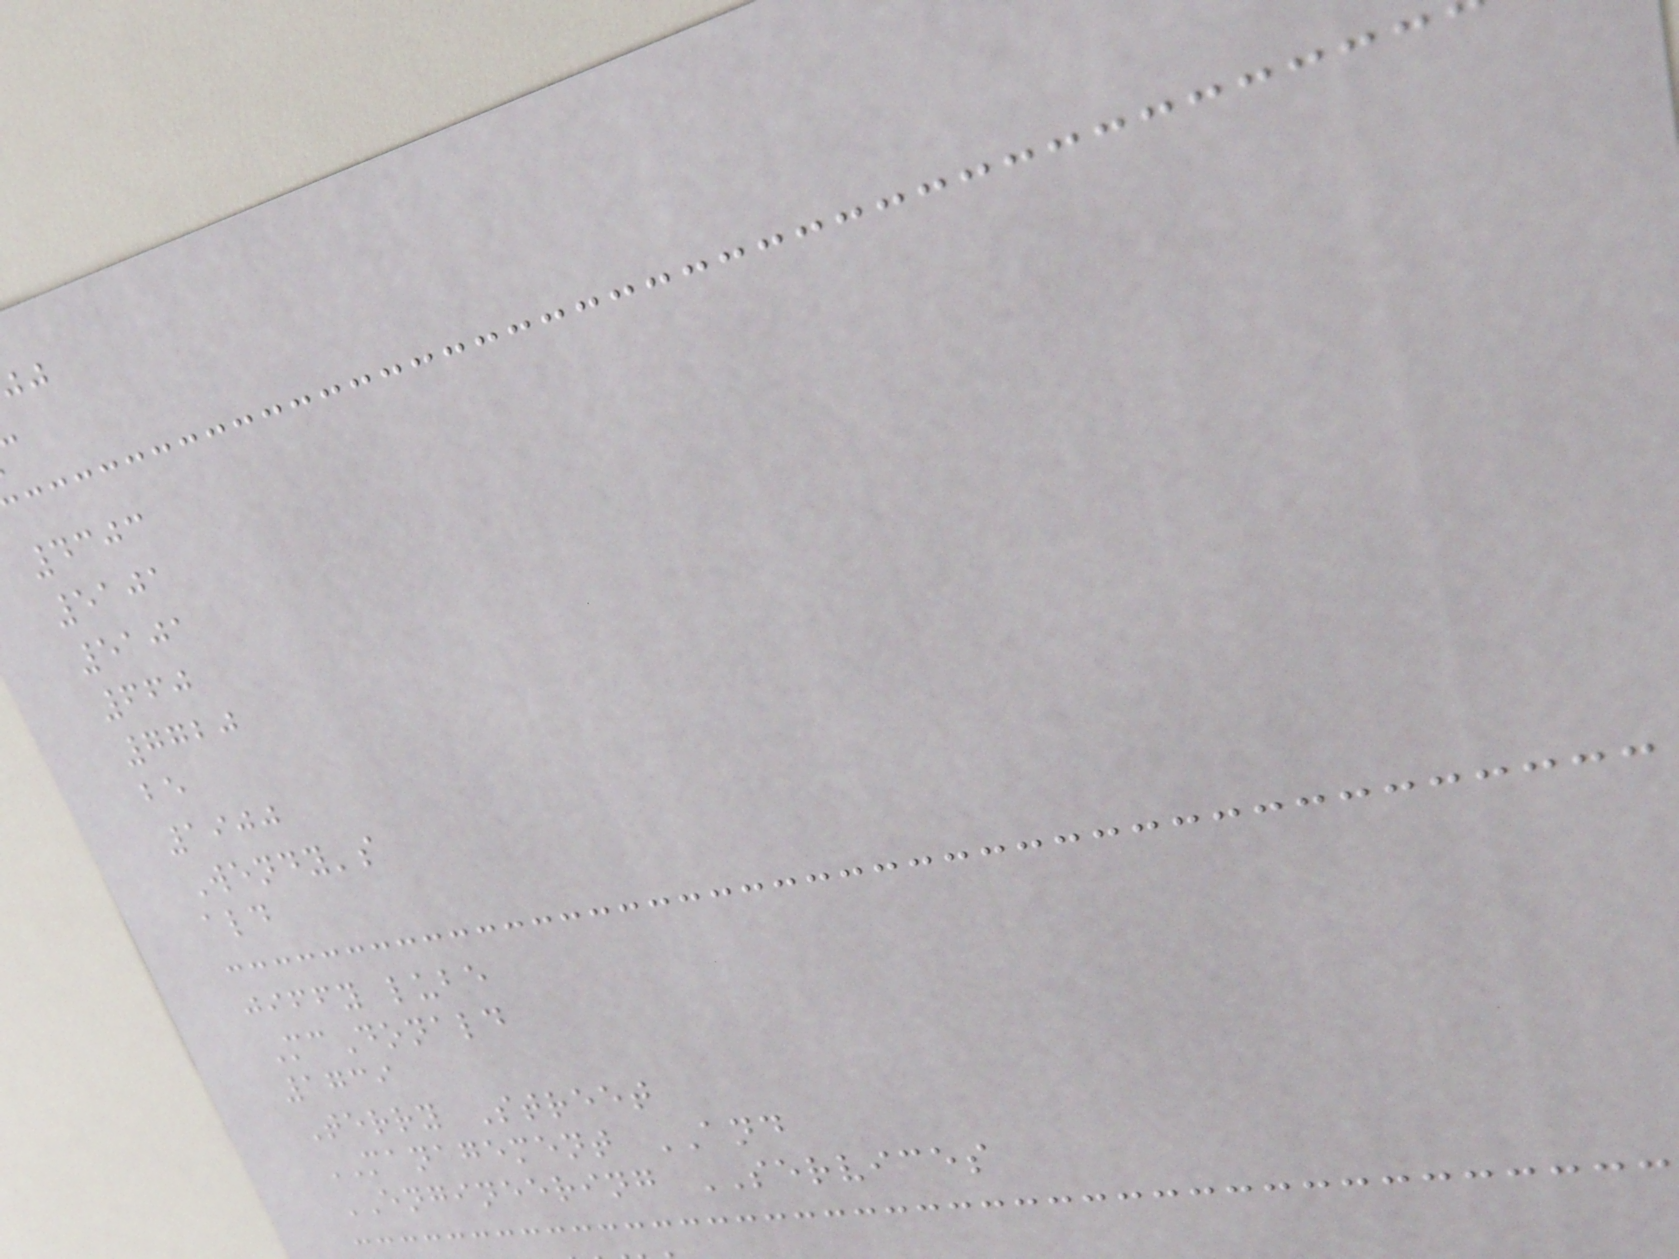4303
5101
5101
660
7720
be
1900
Wendy's
ald
jiffy lube
McDonald
1739
Terry Street
MANAGEMENT AND
ENGINEERING SERVICES
